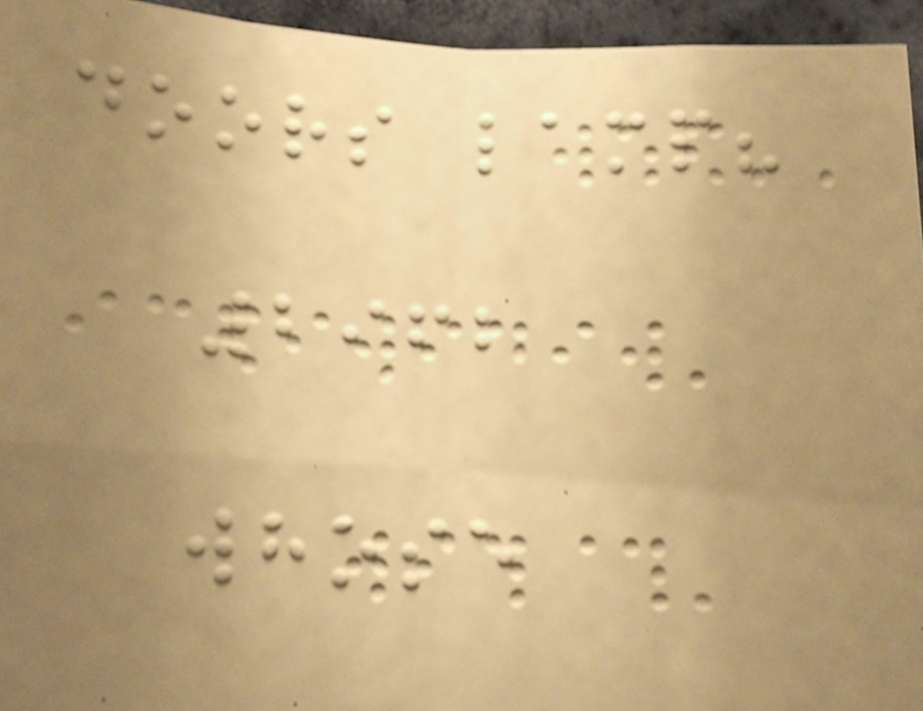doors lamp?
2962
whose
